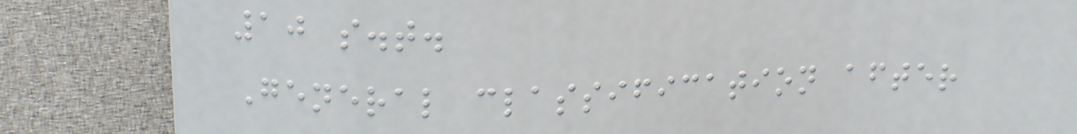10 s.t.
General classification after
